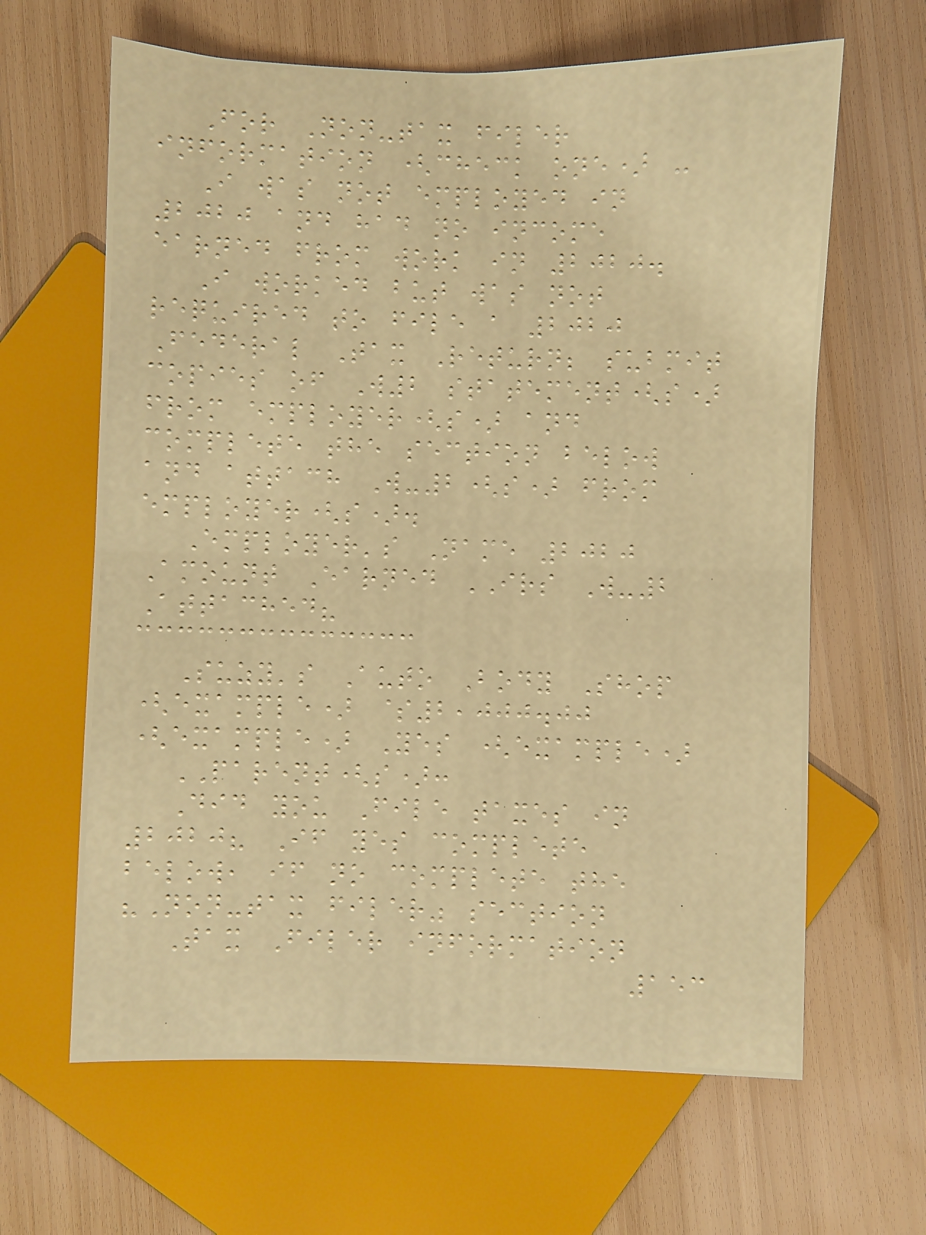For Non-tax filer
information (check one) -
I was not employed in
2020 and had no income
earned from work in 2020.
I worked but was not
required to file a 2020
Federal Tax Return; submit
copies of W2 statement(s)
from employer(s) and
complete the section below
and attach W-2(s) from
employer(s).
Employer's Name 2020
Amount Earned IRS W-2
Attached?
Suzy's Auto Body Shop
(example) $2,000.00
(example) Yes (example)
PARENT(s):
Did you File taxes in
2020? If yes complete
below, if no complete the
"Non-tax filer" section
Tax Filer information
153
